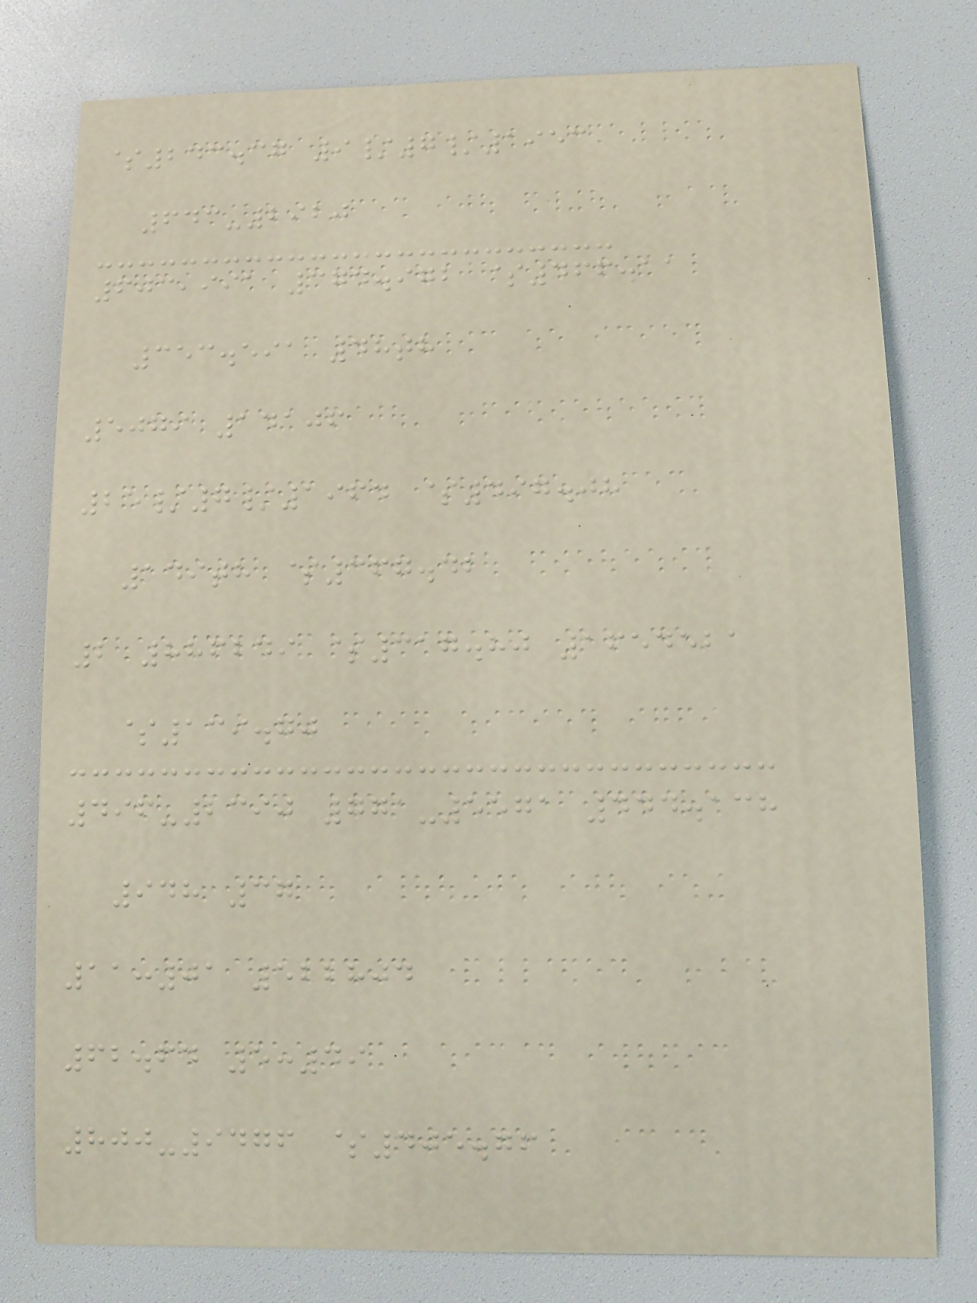$243.37 9/7/1953
643-2920
603,991 374.972 $466.11
353.591 48th
5079 14106
25/7/1964 $497.08
149th $367.42
2 886249 $317.80 1654521
$139.70
496-2390 771-5571 444.138
948 37
11:01 522804
62.64 5:49
800-9476 $405.76
